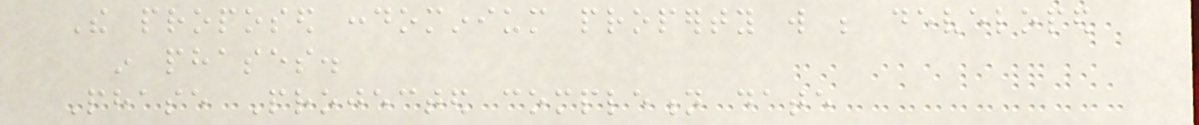The proposed condominium property will be developed
in phases.
Phase Projected completion date
